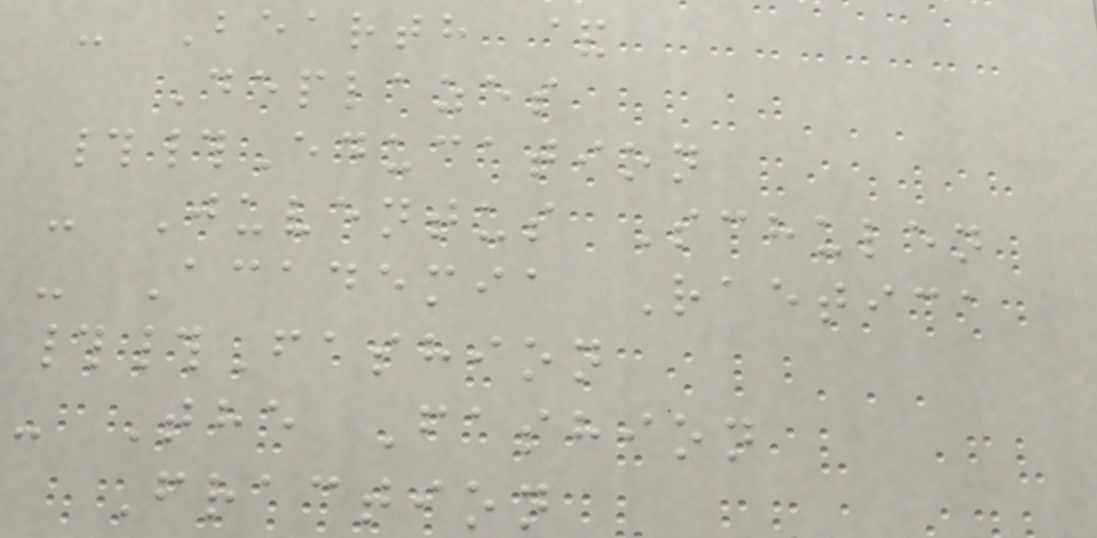- Bearth &
Deplazes
##Education
- Juventus Schulen
- Academia Raetica
##Fashion
- The Fashion
Fraction
